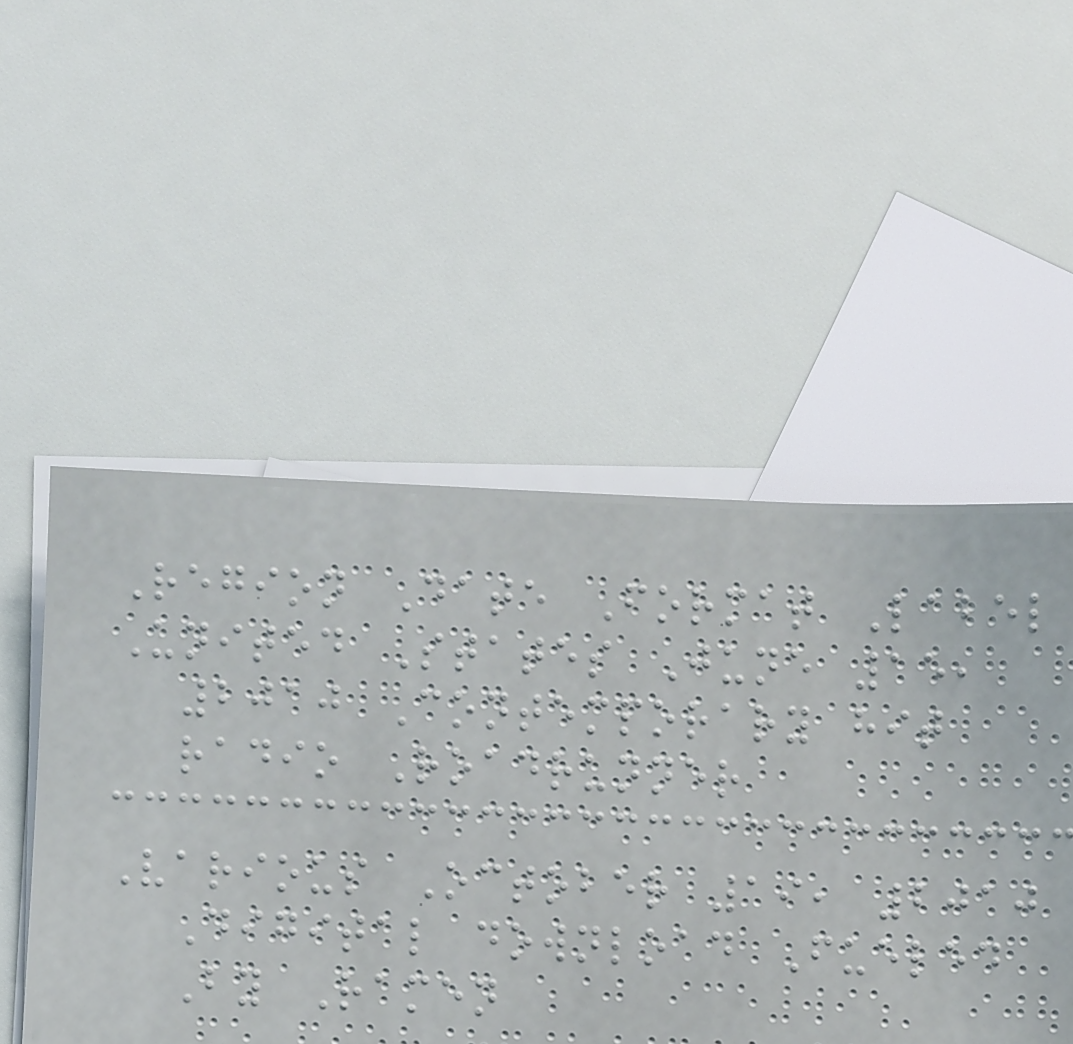Region Date Format Label
United States June 15,
2010 Contemporary hit
radio Roadrunner
Various October 19, 2010
Digital download Fueled
By Ramen
